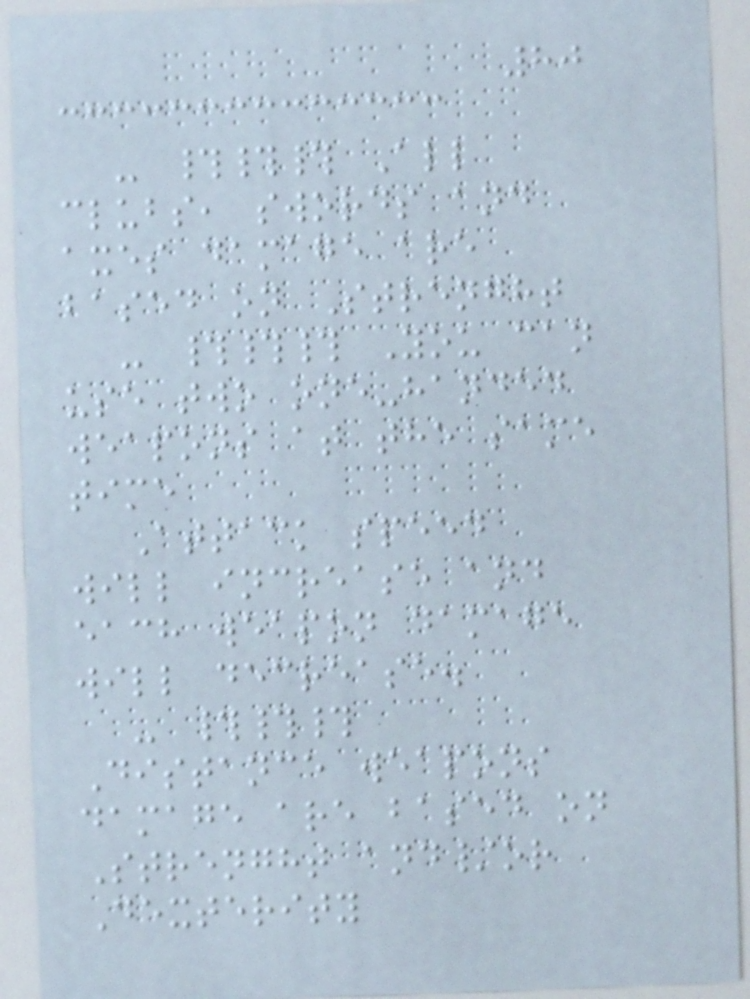80
- ### All
clubs, swords and
axes damage are
based on Strenght
- ### You can
use two one-handed
weapons at the same
time
Attack speed
will increase and
each weapon damage
will decrease.
- ###
Distance weapons
damage are based on
Strenght and/or
Dexterity
